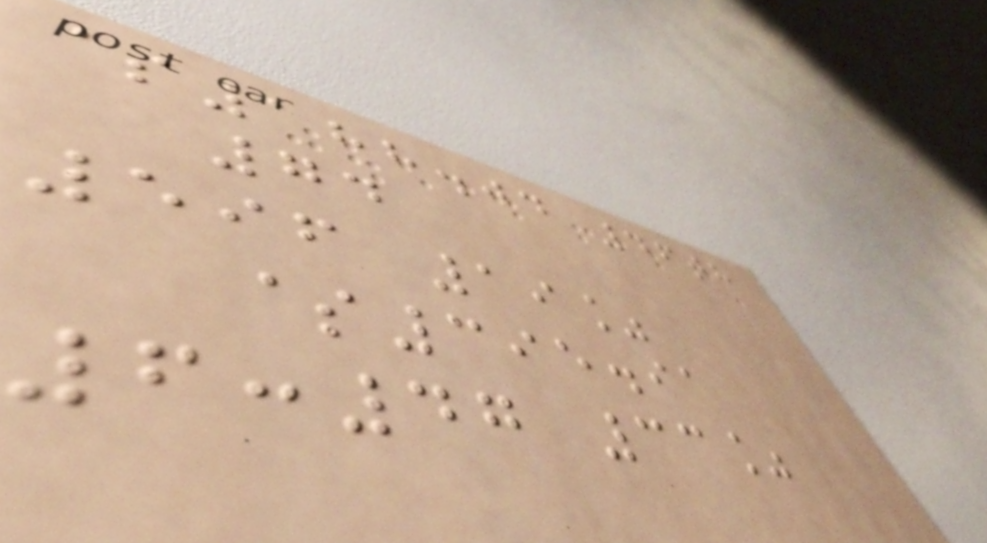$188.04 46th
74
596 19%
$395.91
6:47 33%
